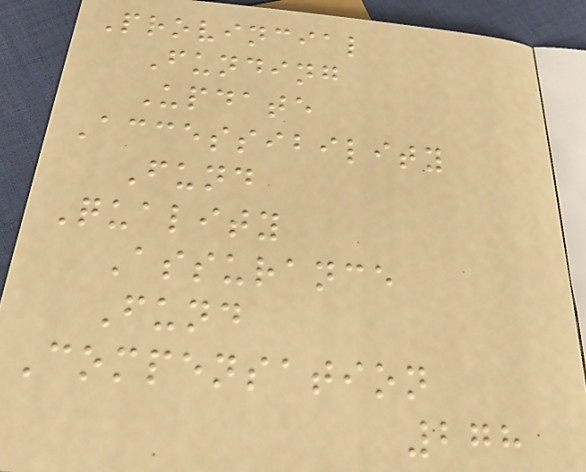Provincial
Funding
Update
Accessibility
Fund
Quality
Assurance
Fund
Compensation
278
